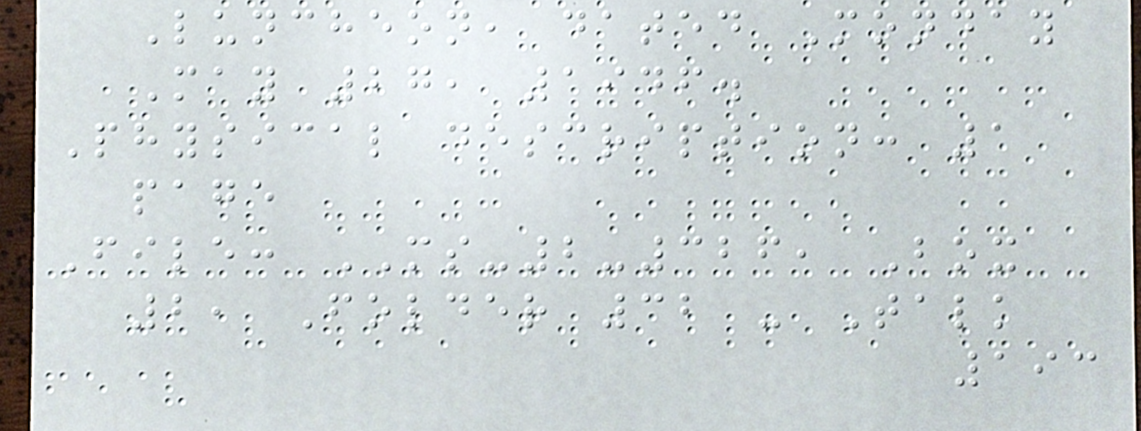Luncheon, dated Monday
May 27, 1946.
Physical description: 1
page
File: MS-2-326, Box
2, Folder 32 - Talk
193
